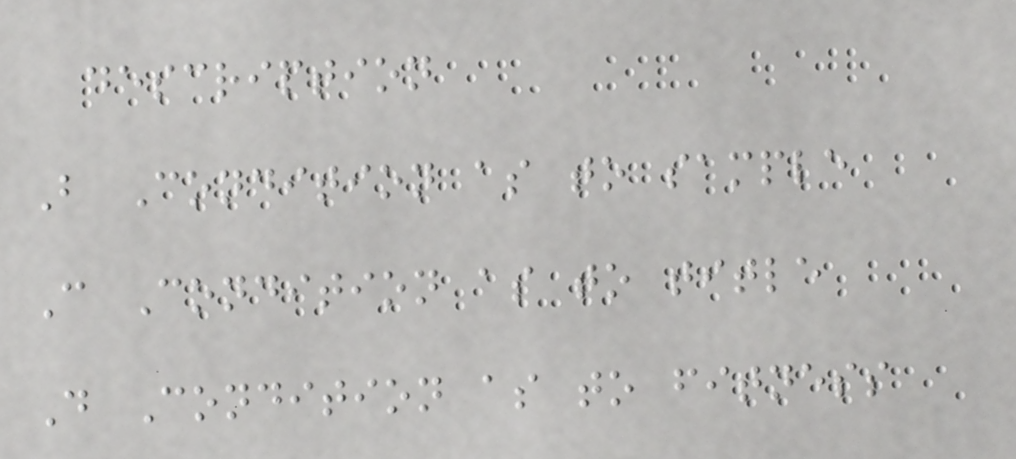description
B Condition as to sample
C Condition as to title
D Condition as to fitness
